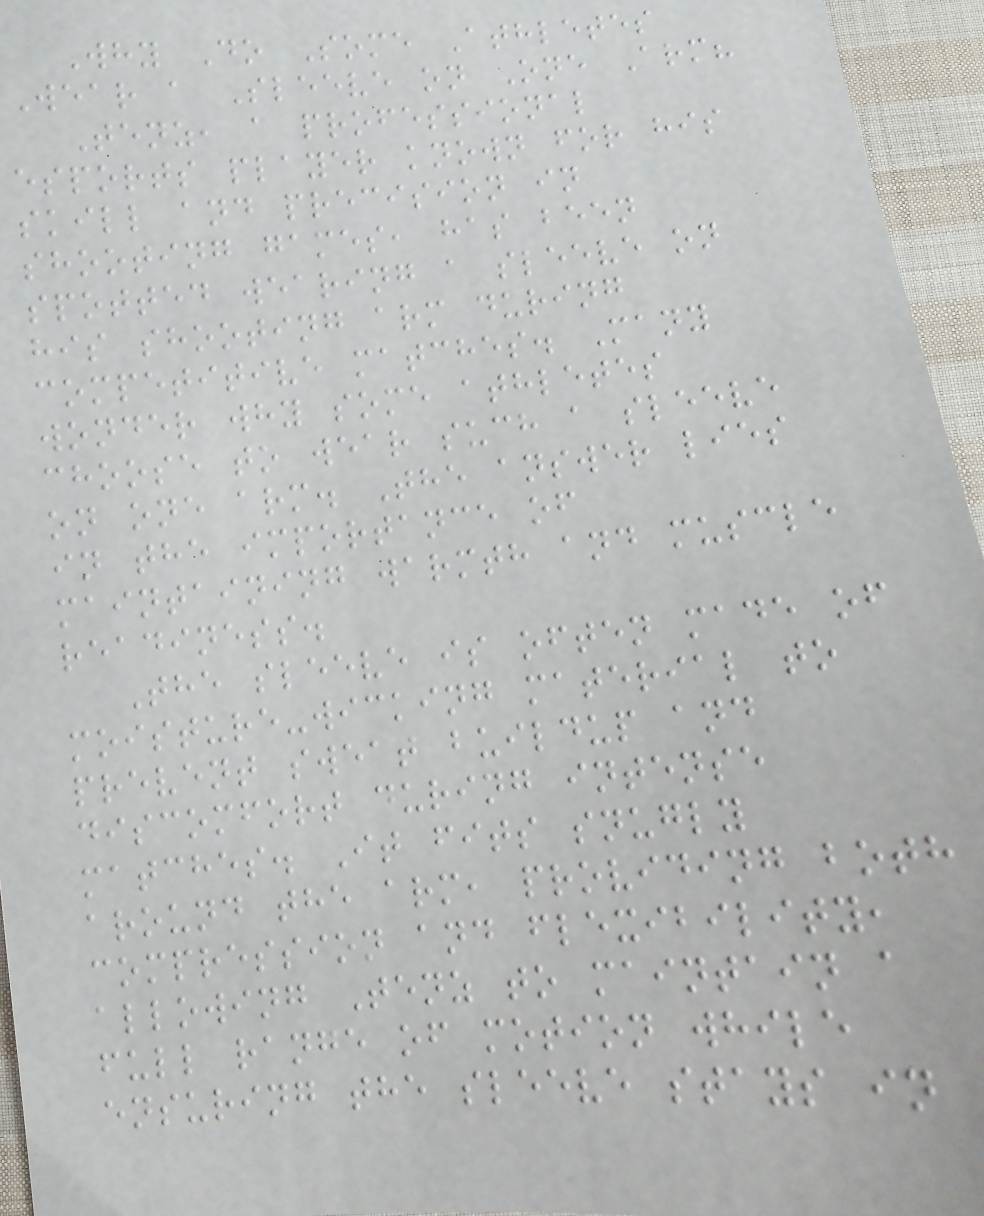Why Do Some Athletes
Wear a Sleeve on One Arm?
Tenz, a professional
esports player known for his
skill and precision in
shooting games, has been
spotted wearing a sleeve on
his shooting arm during
competitive matches. Many
wonder why some athletes
choose to wear such a sleeve
on one arm. The answer lies
in the importance of
maintaining warmth and muscle
readiness.
The sleeve is often made of
moisture-wicking material to
prevent sweat buildup and
discomfort during intense
matches. It fits snugly
around the arm, providing both
compression and flexibility,
allowing Tenz to maintain a
full range of motion while
ensuring the sleeve stays in
